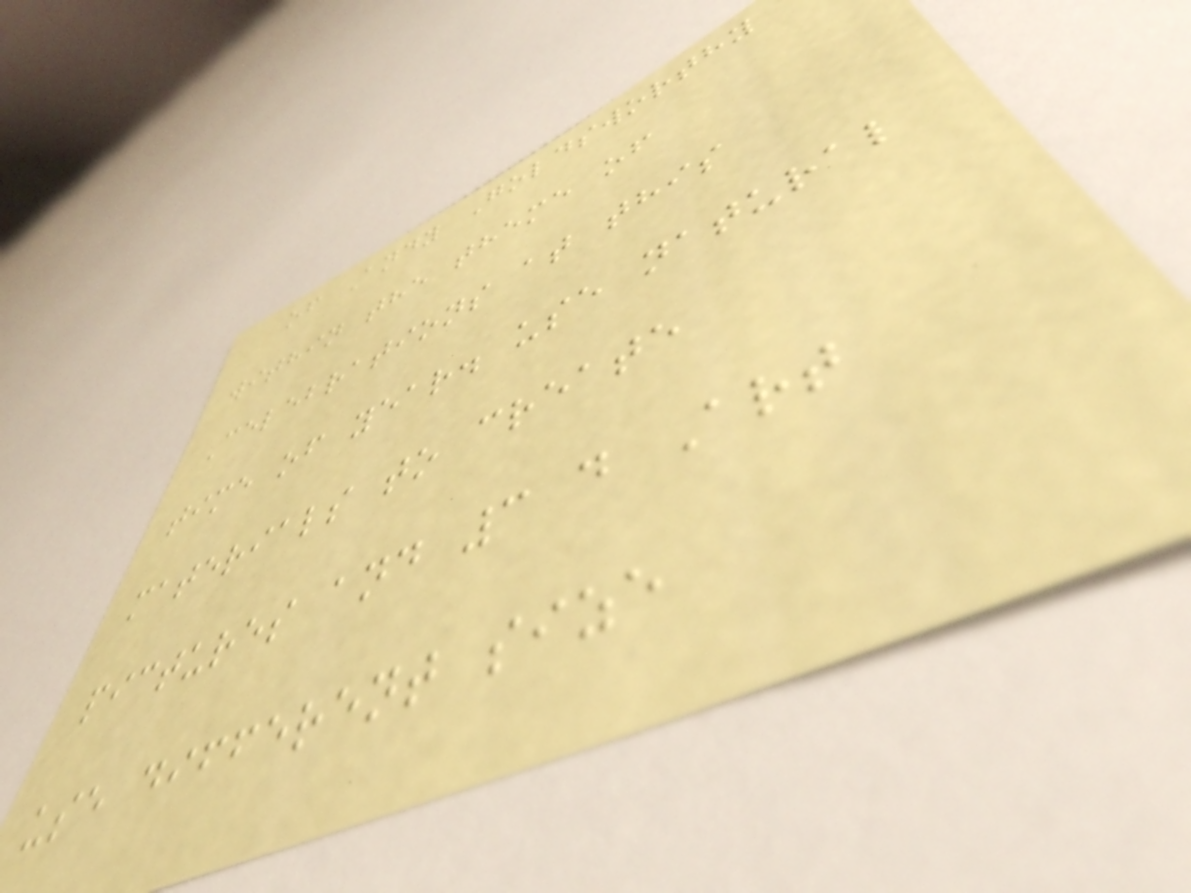of Andy Goldsworthy
within the theme of
Celebrations at this
time of year. use natural
materials to create
pictures and 3 d Art
use different size
